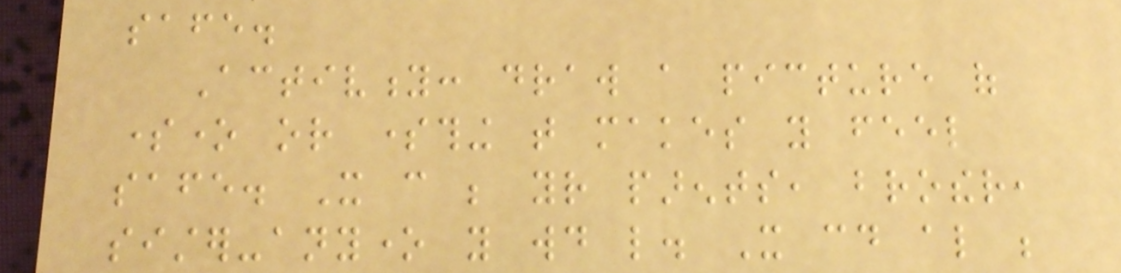safe.
Activity: draw a picture of
someone or something that makes you feel
safe. It can be your parents, brother,
sister-anyone you would like. It could also be
